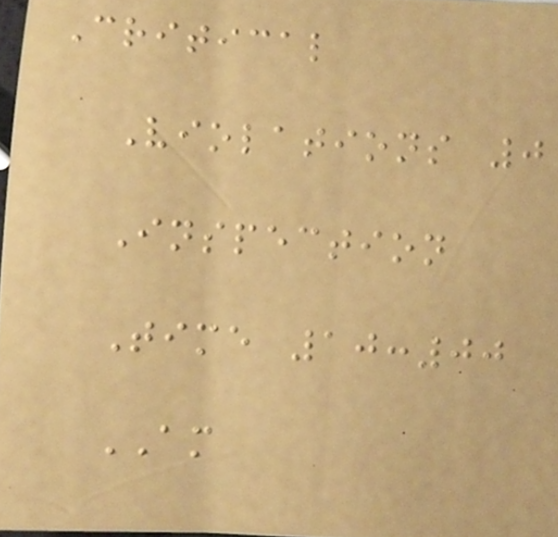Critical
Violations 0
Inspection
Time 10:00
AM
